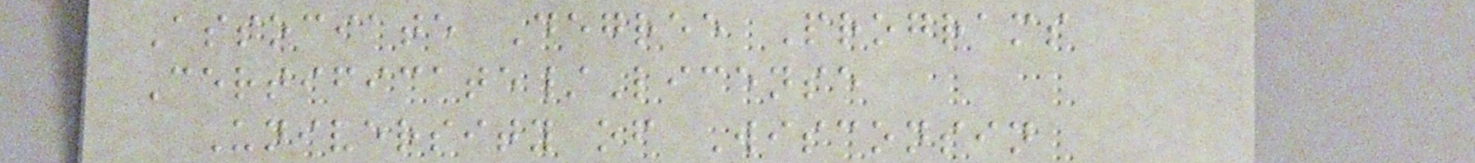Associate Degree Programs
Certificate/License
University of Wisconsin
